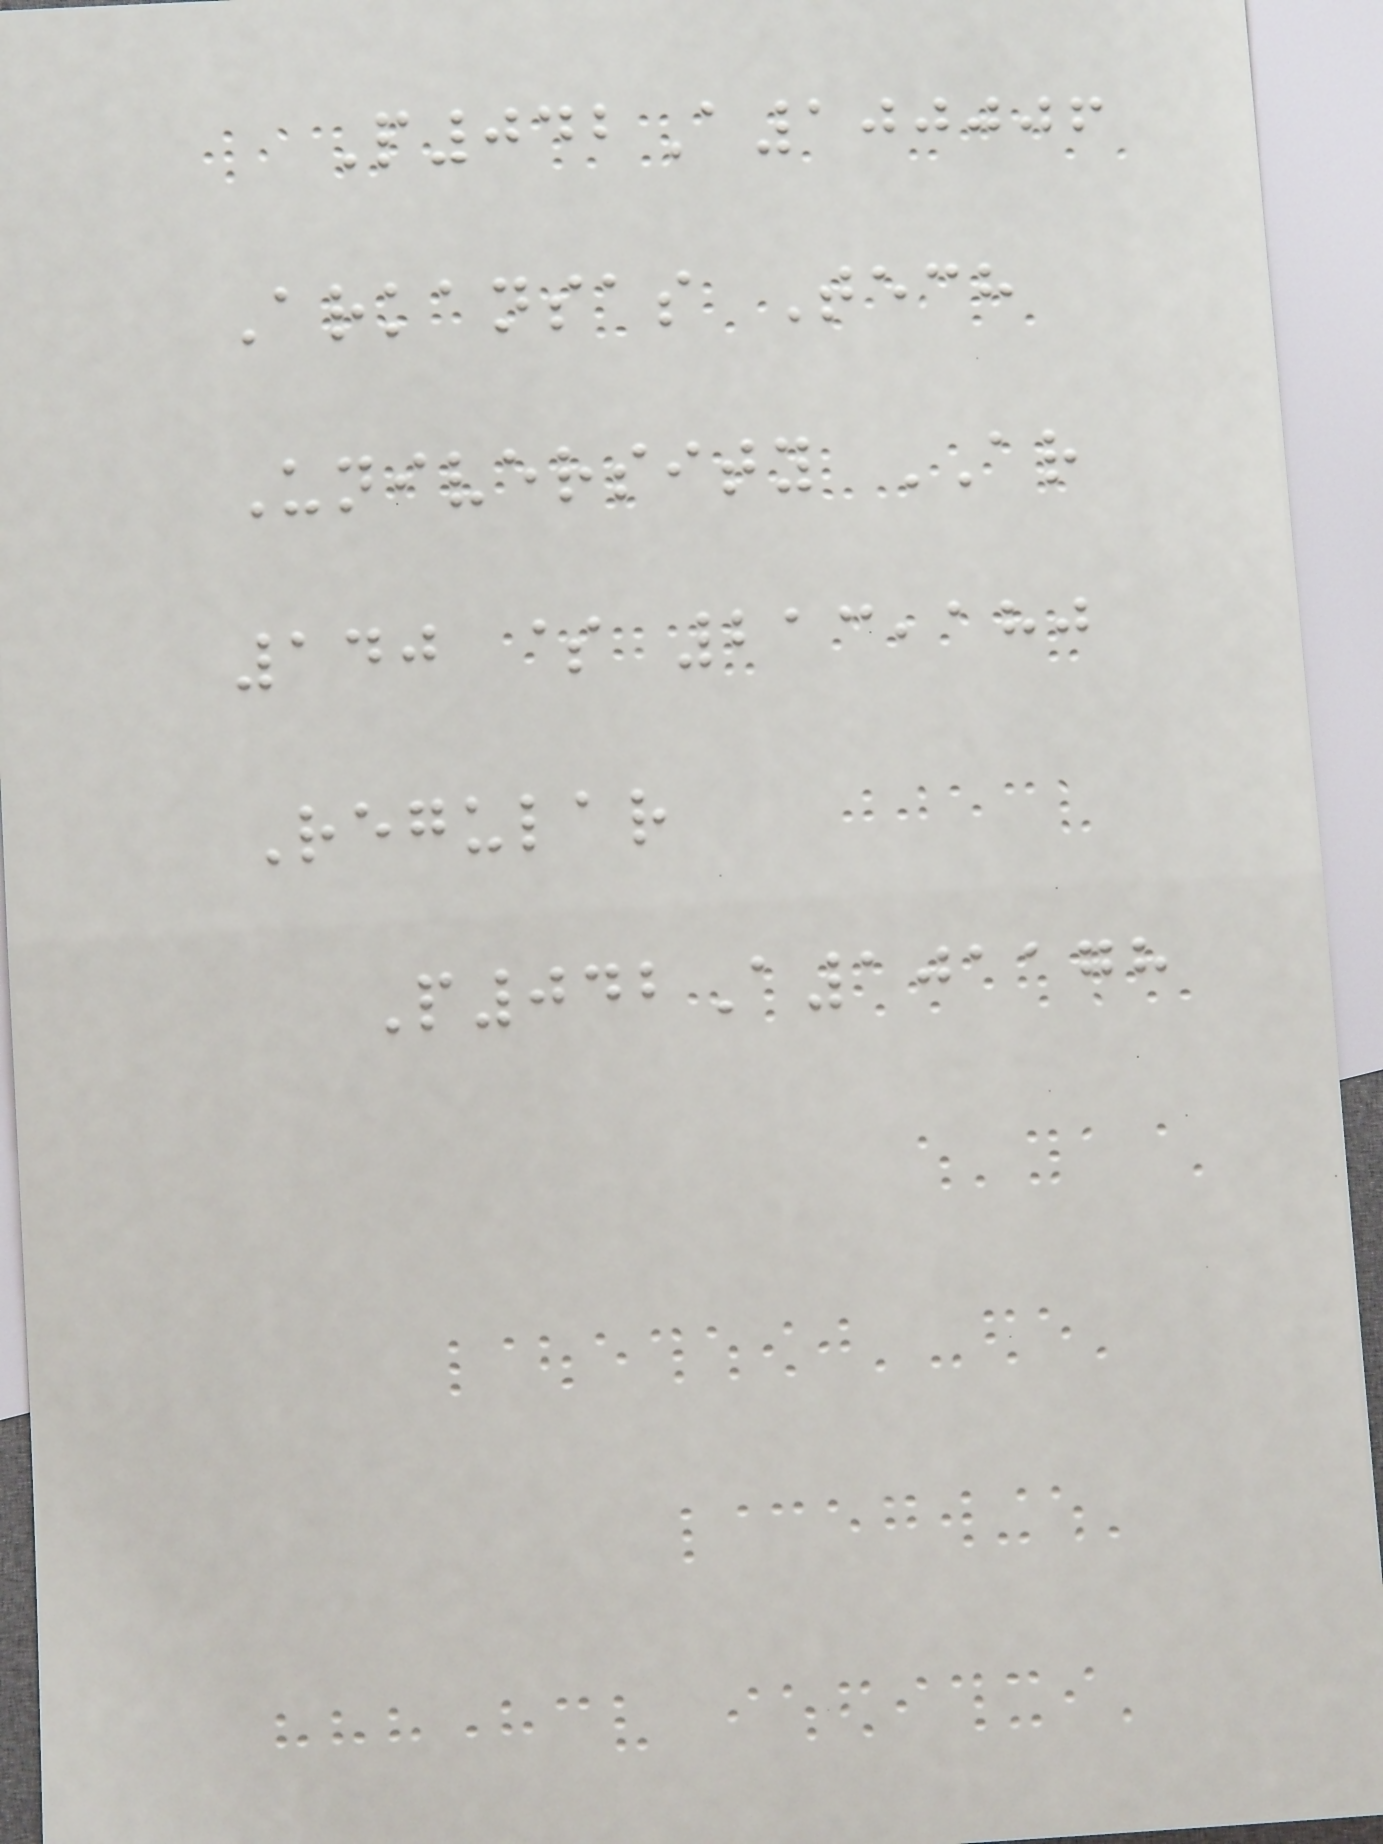P042A100006
Arkansas Tech
University AR
140 $ 213,180
Regular
P042A101178
